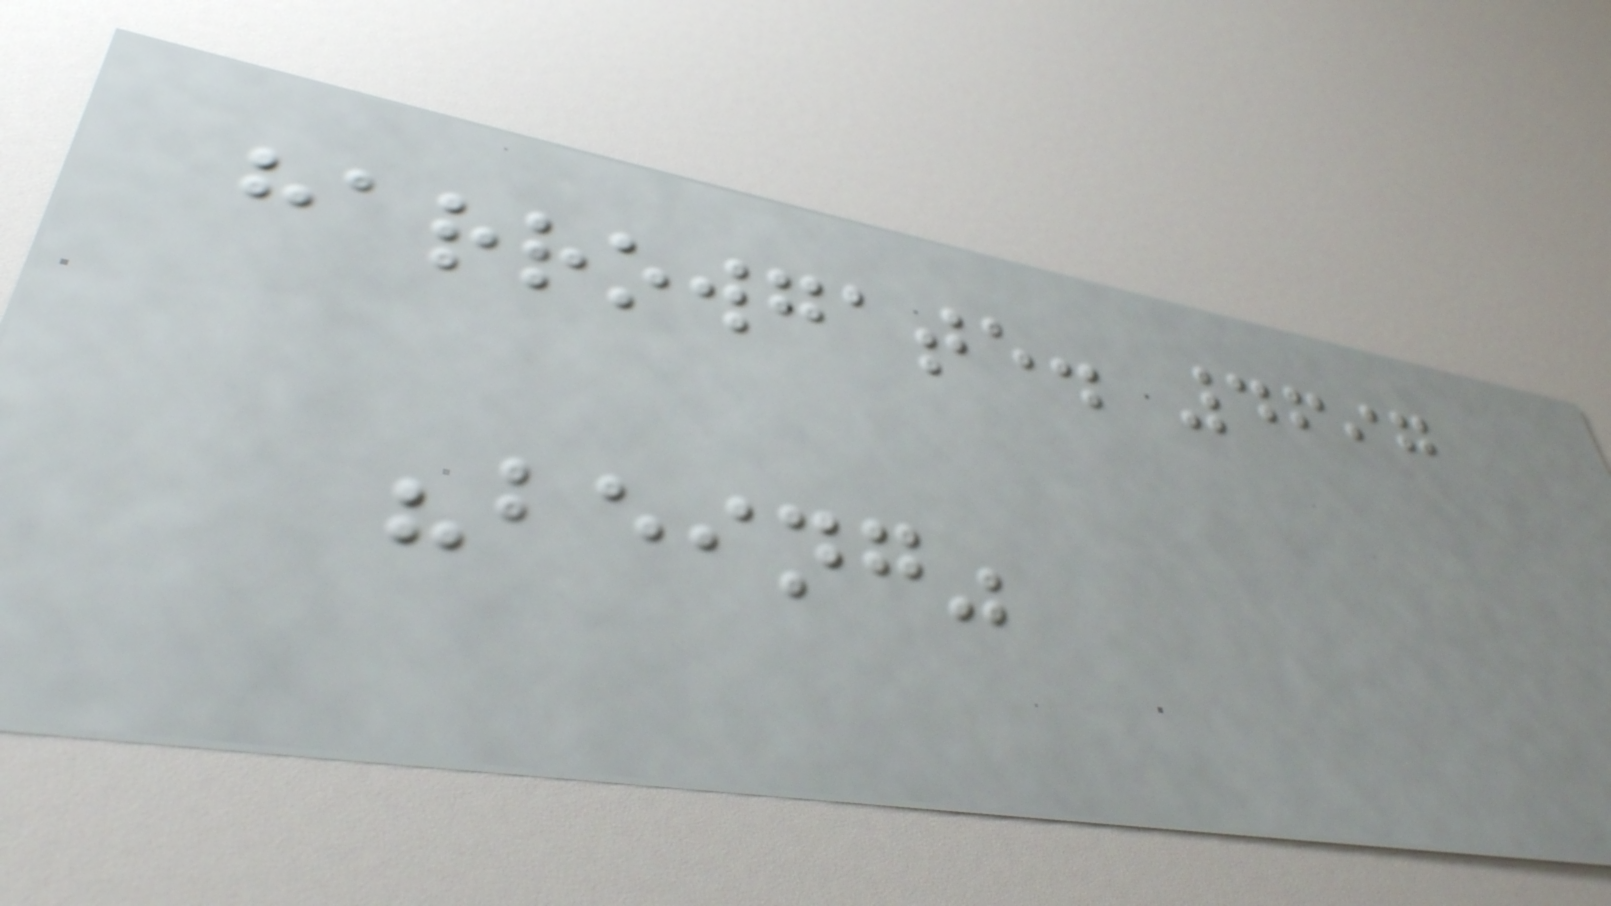harrowgate. 4697
"being"
